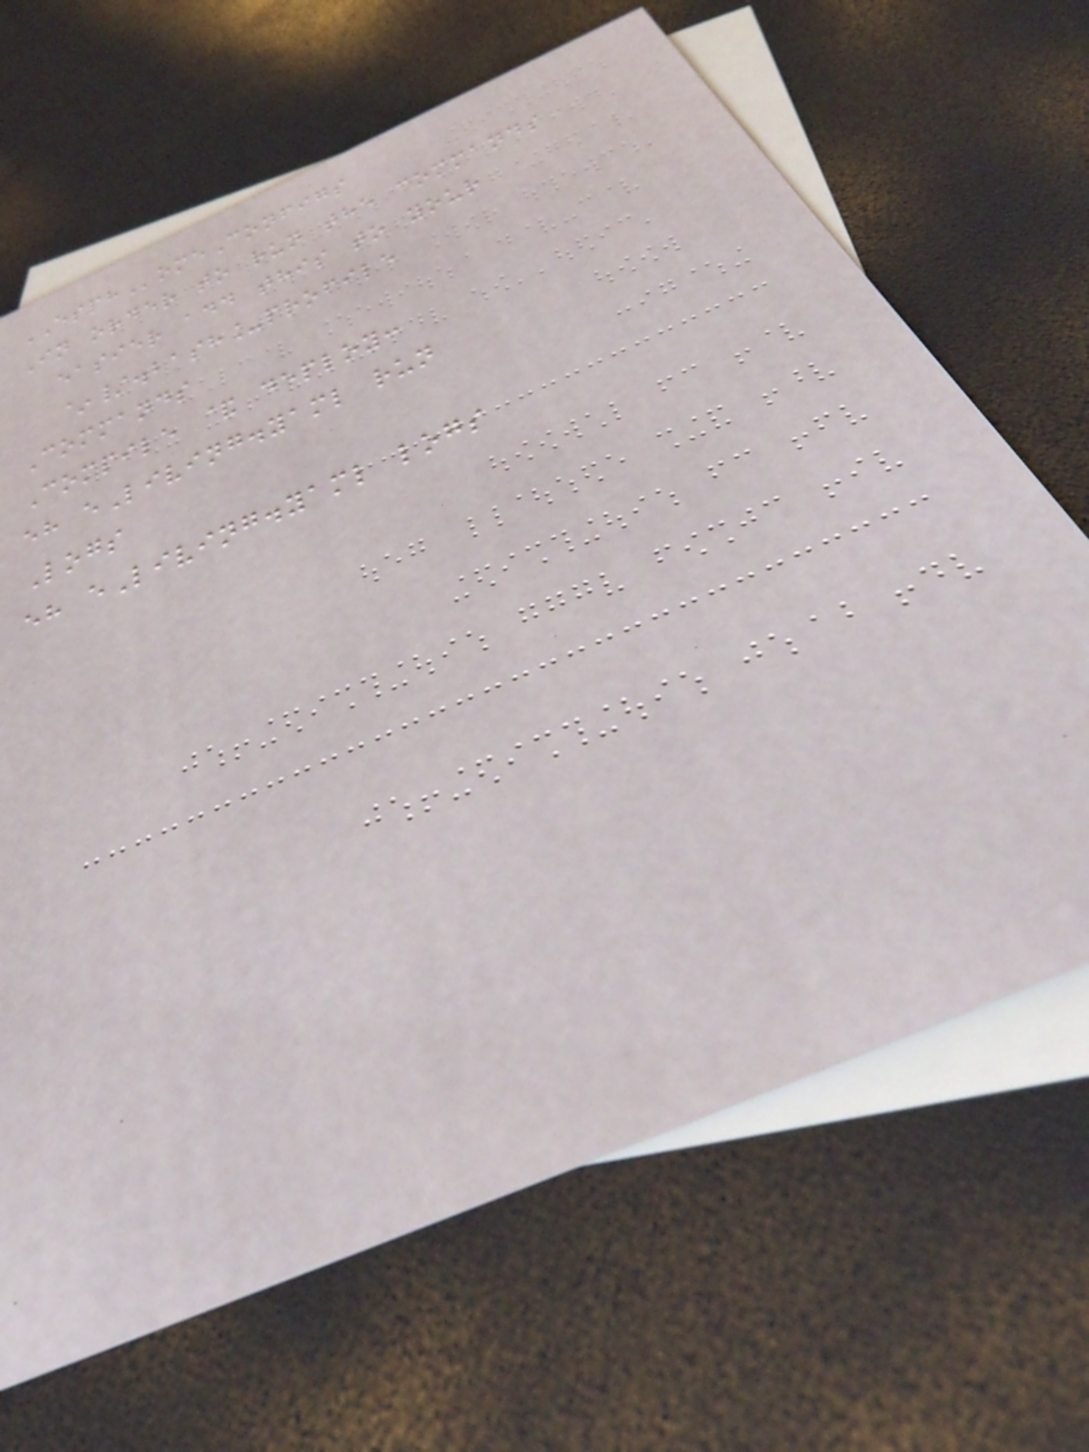ESPHomeConfigs
In order to run the commands
easier add this to your
~/.bash_profile
Commands
Compile & deploy:
eh eLiving.yaml run
Logs
eh eLiving.yaml logs
